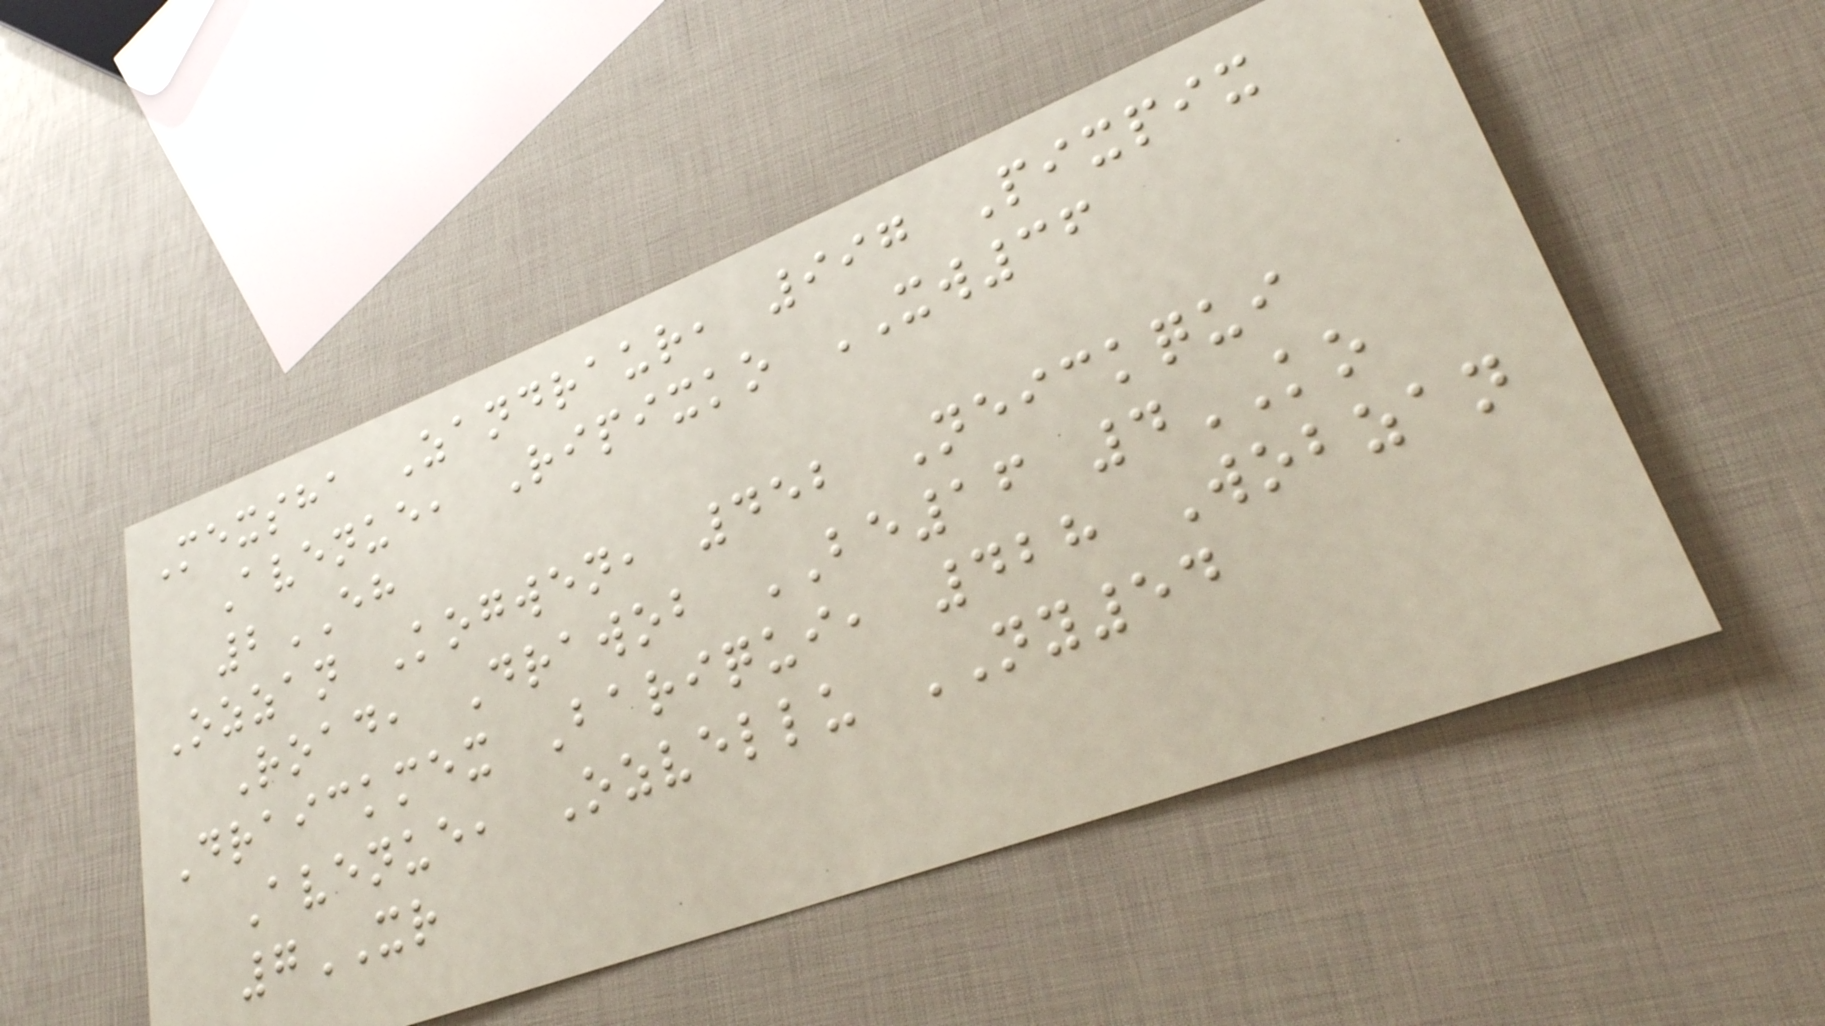Mexsha Zandraur, 997 Pixpix
Avenue, Ripixko XW36
2EH
Ozzan Kogwen, 452 Neickqui
Road, Drawob BE16 4KO
Draickmex Bariqui, 428 Wobzan
Avenue, Ozvellu NY54
7XR
